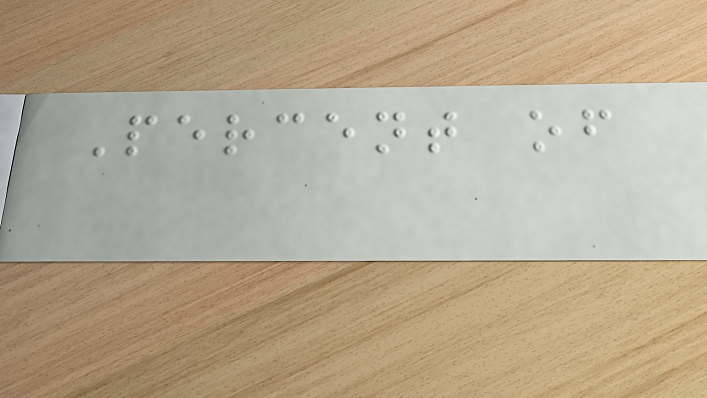Percent of
